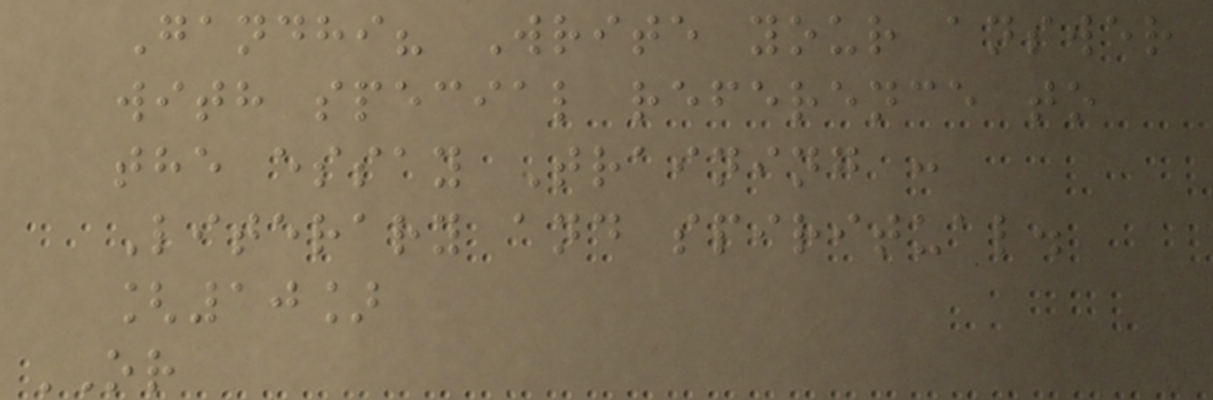Gandhi? Write your answer
with special reference to
the essay Training :
Literary and spiritual.
[10]
OR
